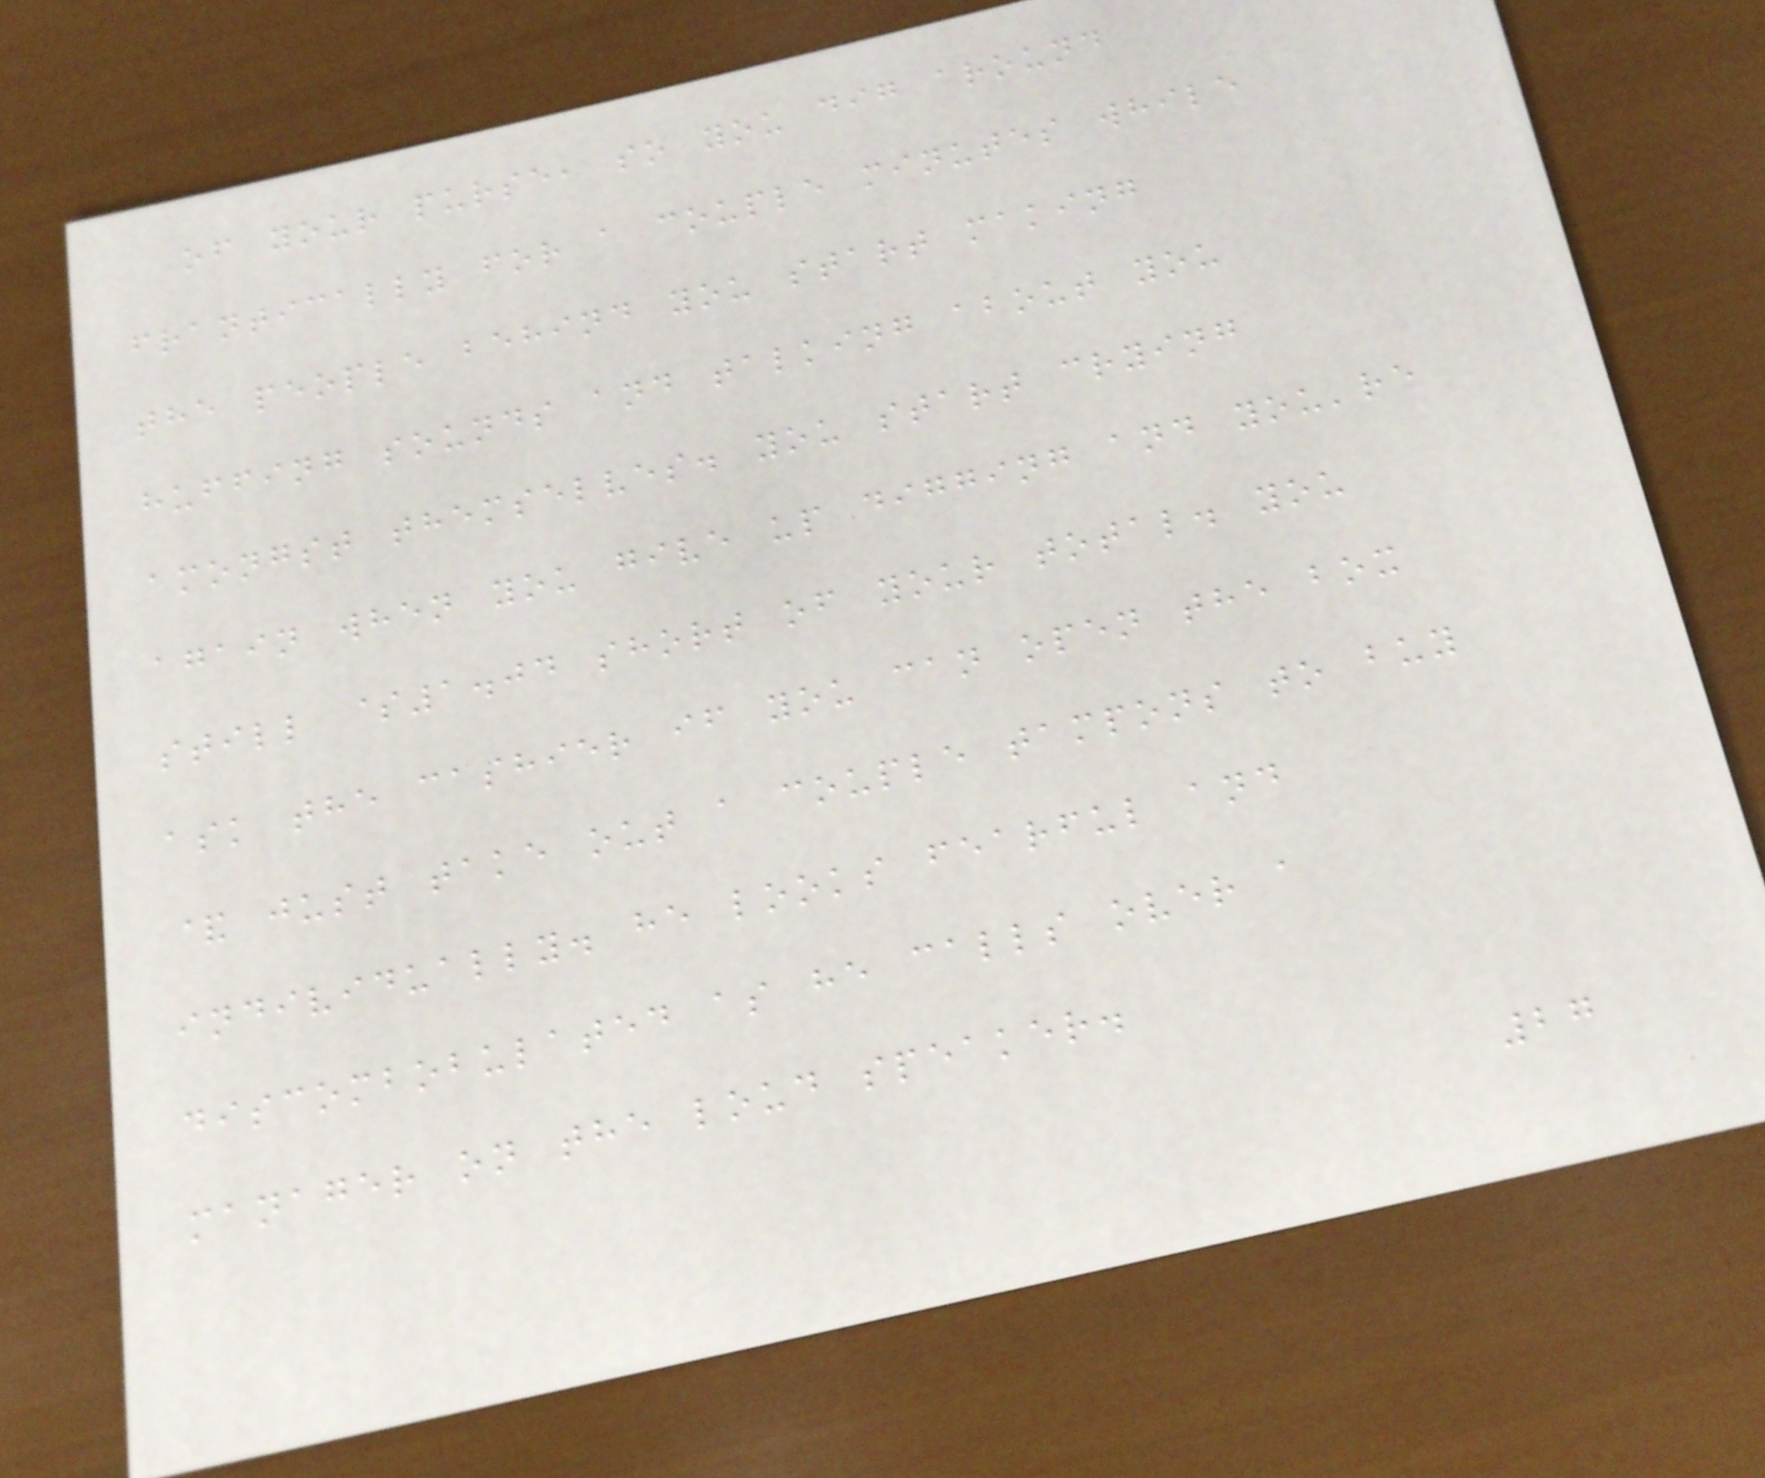of your purse, so you dig around
frantically for a couple minutes while
the people behind you start making
huffing sounds and talking about you
amongst themselves. you start crying
again when you give up digging and you're
still $1.04 short of your total. you
ask the cashier if you can open the box
& just take out a couple tampons to buy
individually. he looks fearful and
discombobulated as he calls over a
manager on the loud speaker.
27
